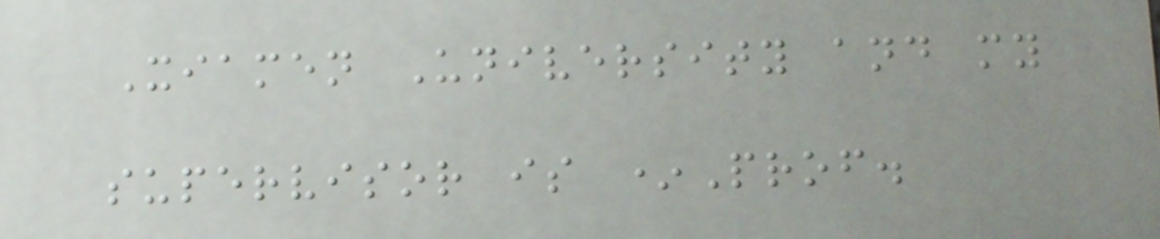Xiamen University and my
supervisor is *Prof.
